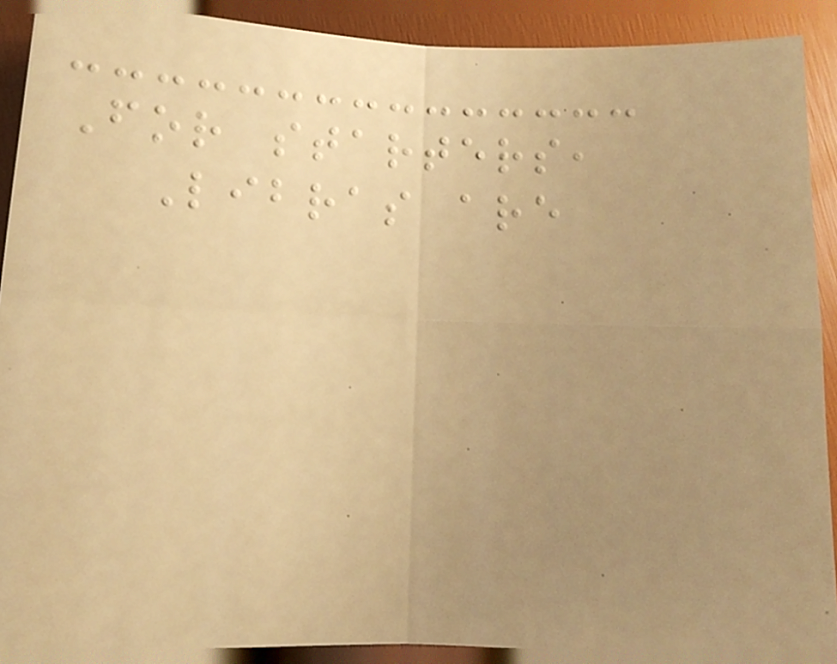For starters,
Libras are
